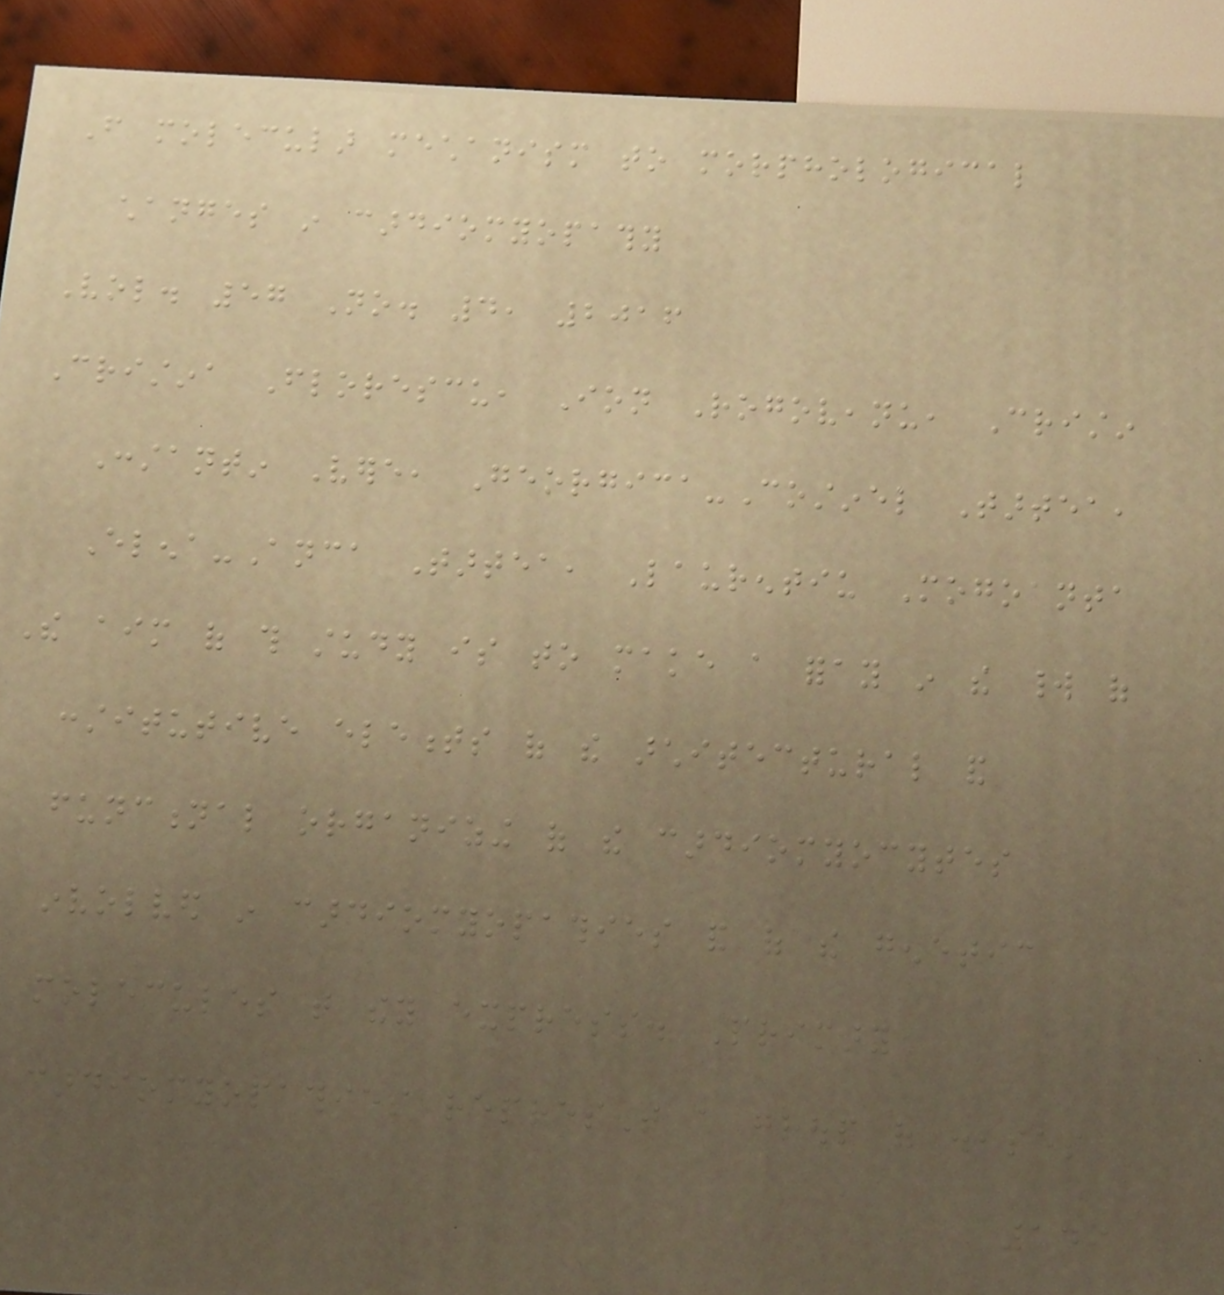From molecular mechanism to morphological
changes in cardiomyopathy
Vol. 57 No. 4, 2016
Cristina Florescu, Ion Rogoveanu, Cristin
Constantin Vere, Georgica-Costinel Tartea,
Elena-Anca Tartea, Laurentiu Mogoanta
The aim of this study is to make a foray in the world of
constitutive elements of the architectural and
functional organizing of the cardiomyocytes
involved in cardiomyopathies and of the genetic
molecules that they express. Primary
cardiomyopathies represent a group of diseases
149
